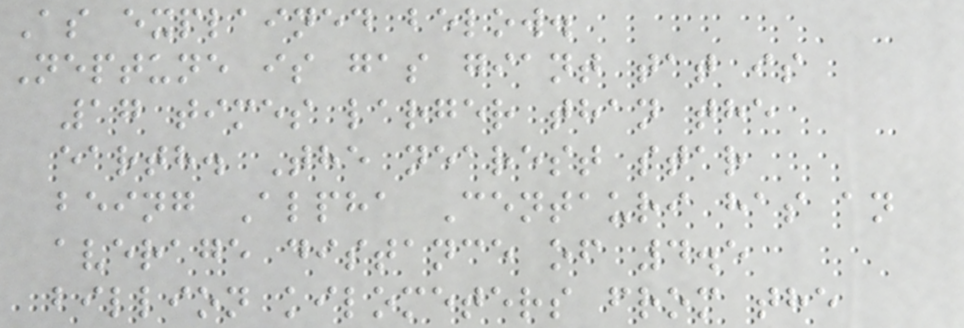As explained below.
Neptune is gas giant tat is
17 times larger than the
earth. The nearest star
being Alpha Centauri has an
average distance of 4.5
billion kilometers from the
